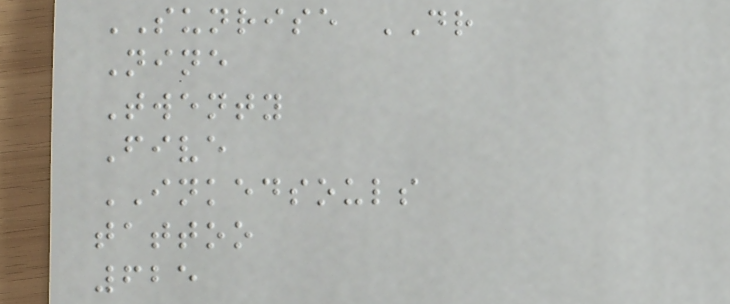SUNRISE DR
Nine
Twenty
Five
INKEDSOULS
tattoo
625
